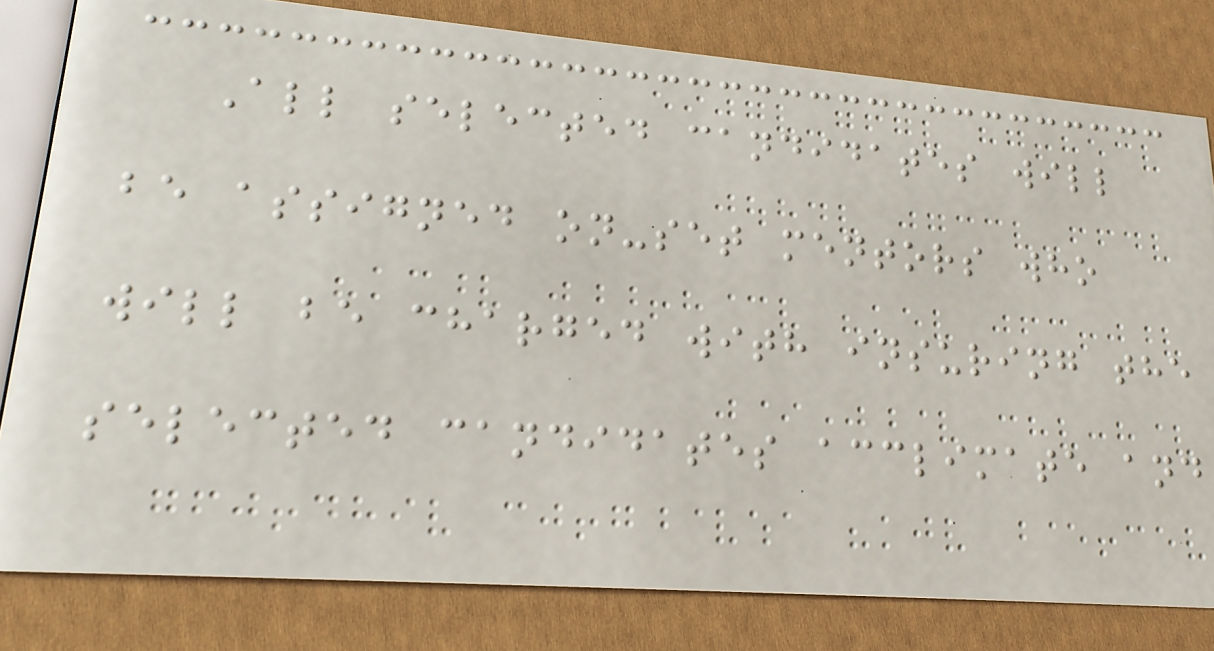All selected candidates will
be assigned on-set mentors who
will be charged with insuring the
selected candidates acclimate and
